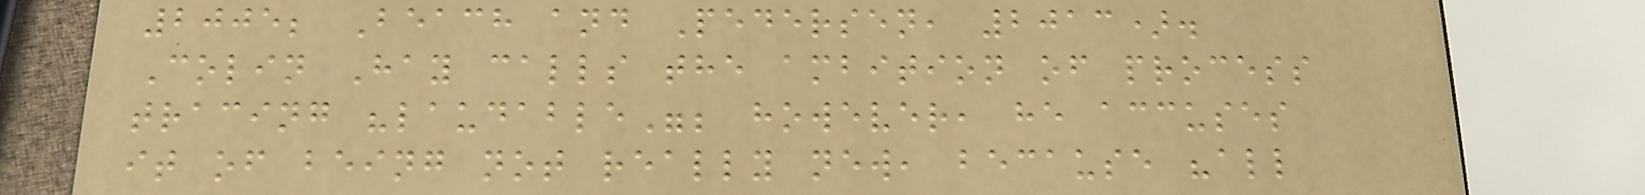2005; Beach and Pedersen, 2013).
Colin Hay calls the ambition of process
tracing "laudable"; however, he accuses
it of being not really new, because "all
